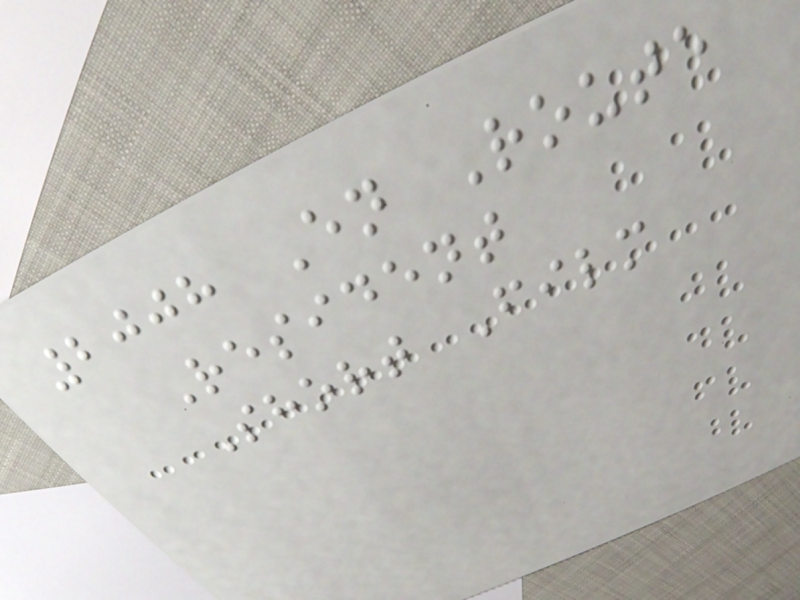2008 En Route
Resident
Short Film
